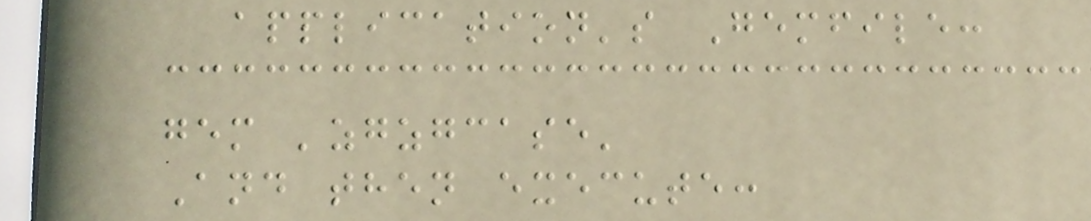application's Gemfile:
gem 'zgzgcase'
And then execute:
